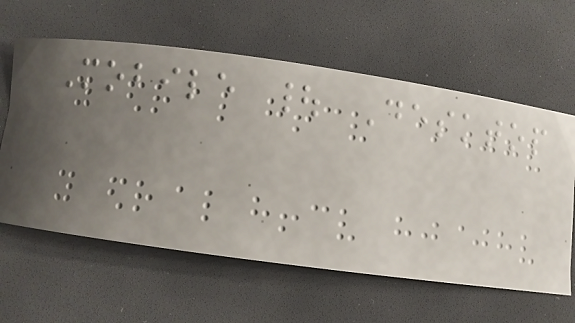Mobile | Desktop
